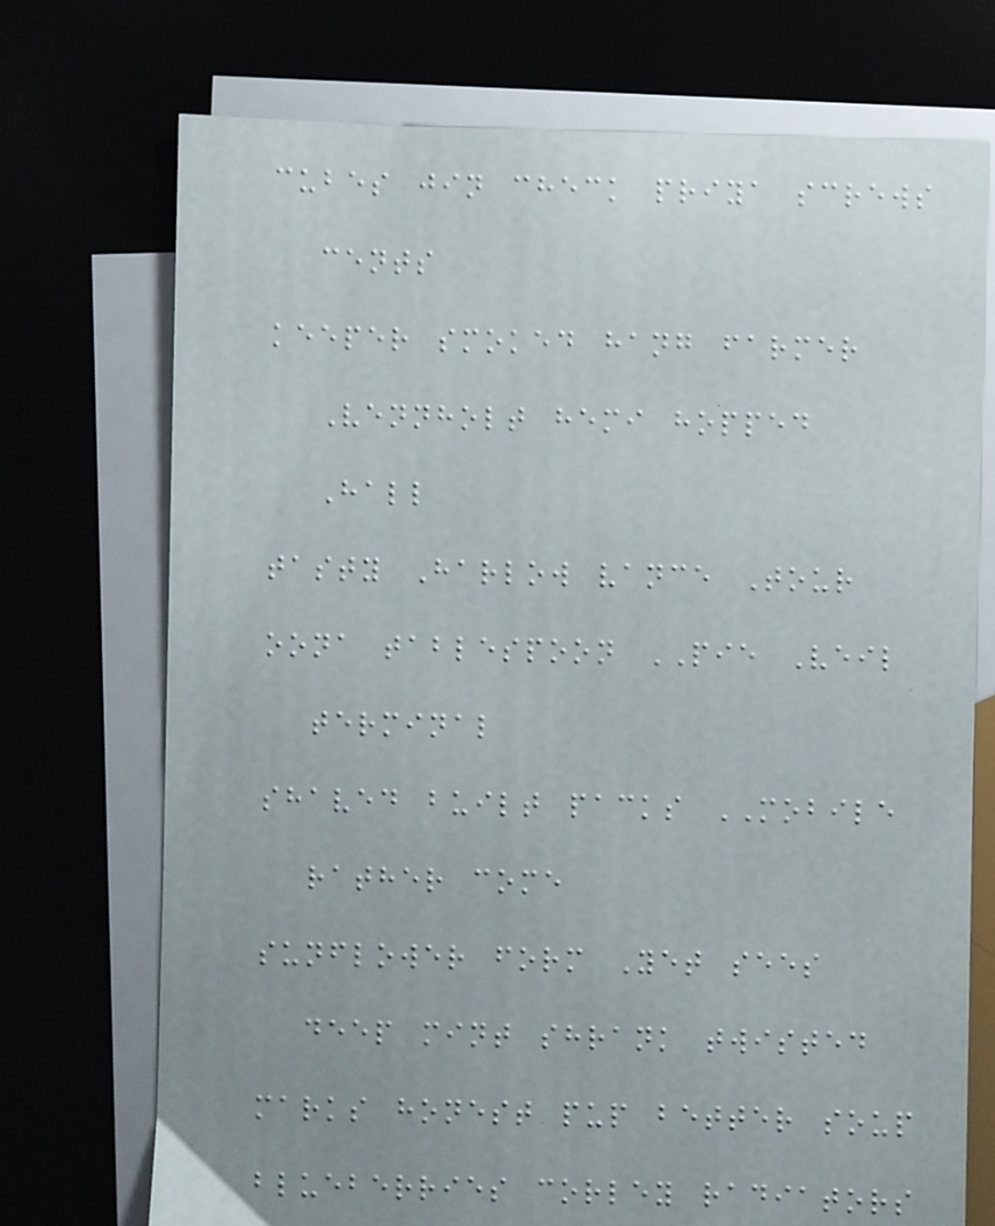cubes jin check priya screws
cents
keeper smoked hang farmer
Vennholt hemi hopped
Hall
tasty Harlow vance Tour
oona tablespoon PIE Veil
terminal
shaved built packs MOBILE
rather come
sunflower form Yet sees
deep mint shrank twisted
marks honest pup better soup
blueberries corley radiators
